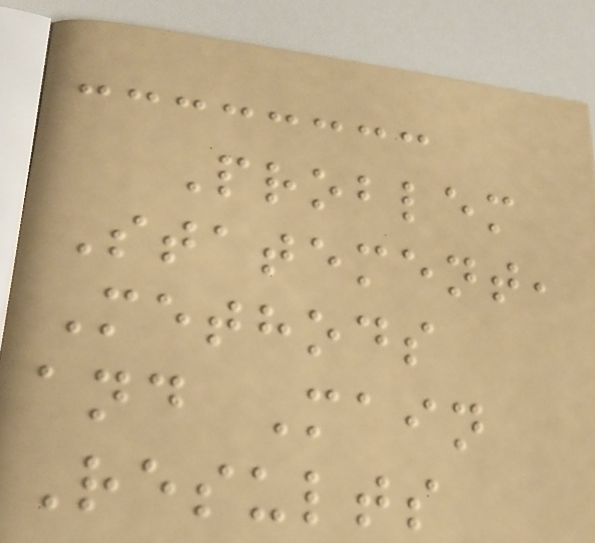Problem
Statement,
Methods
and Main
Results
